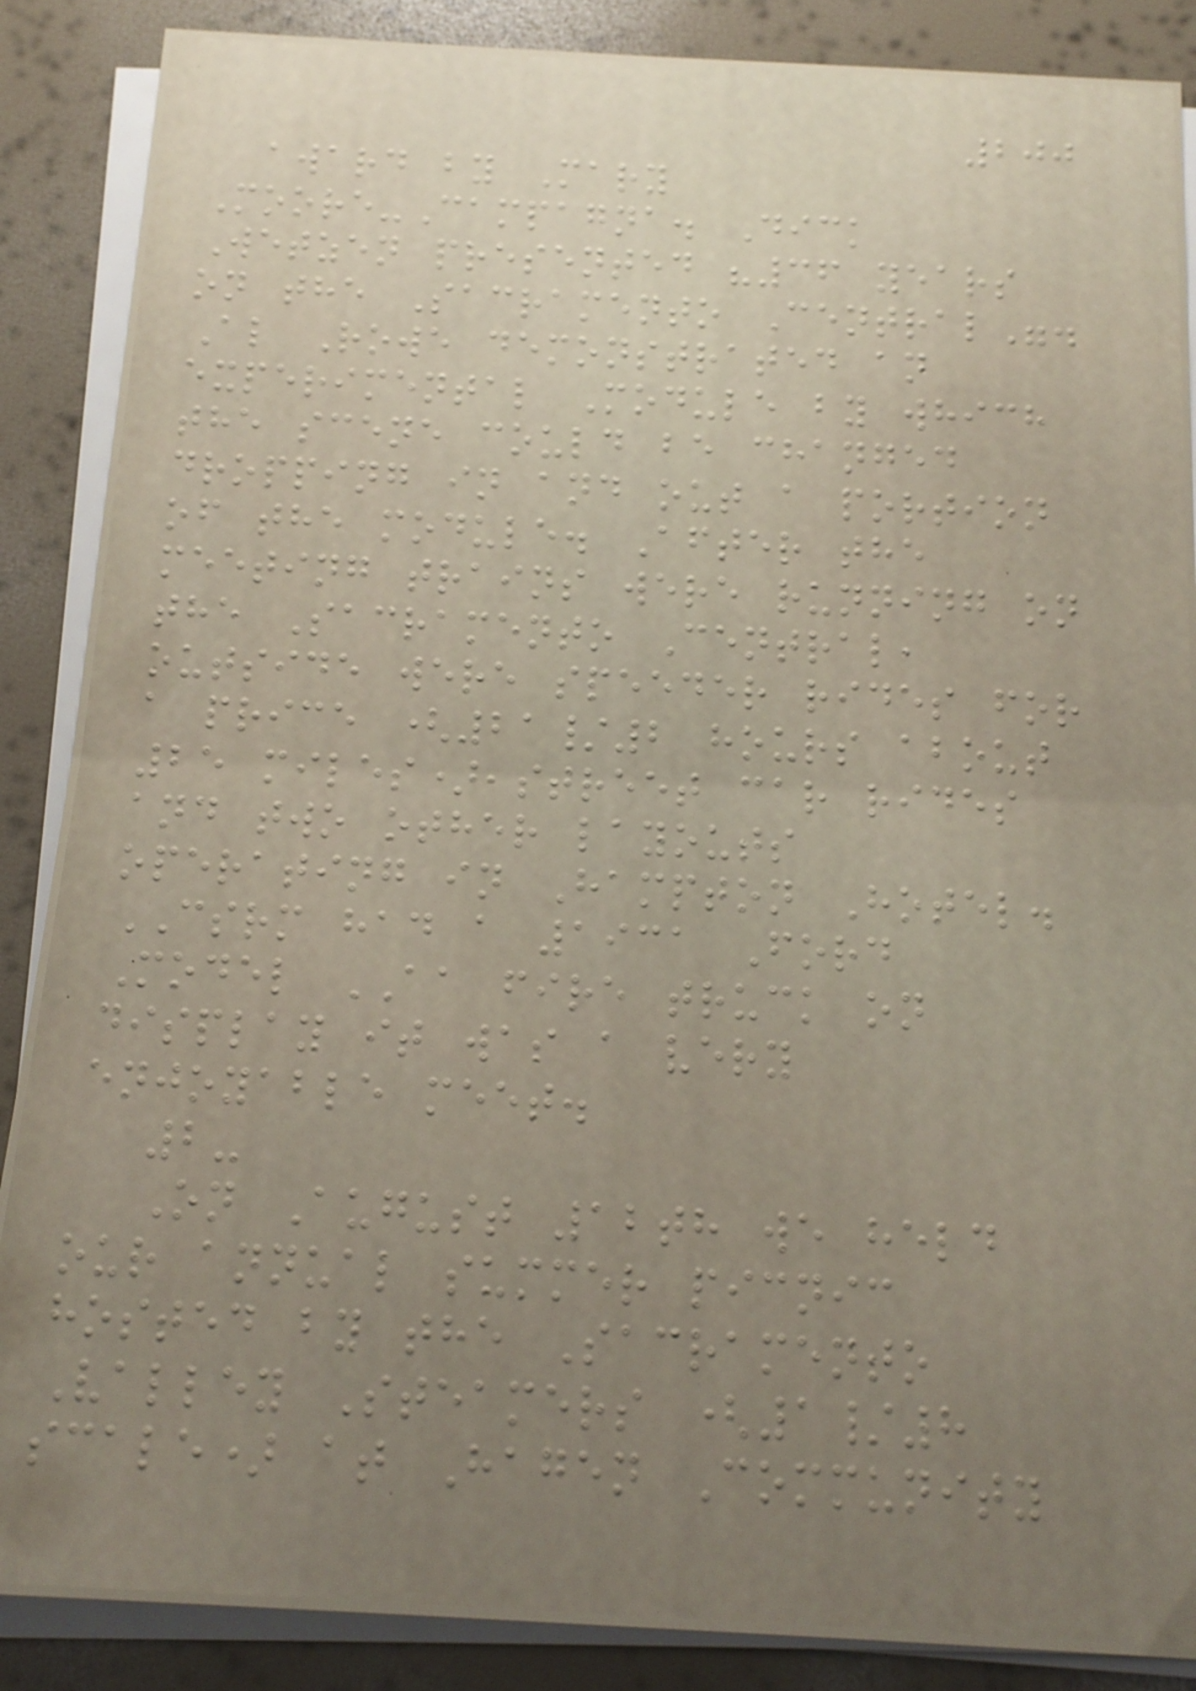200
award by Mary
Moore-Campagna. Dick
Wetzen presented "36 years
on the Sacramento Central".
Al Rowe demonstrated an
experimental Module by which
the scene could be changed
dropping in and out a portion
of the module. After the
meeting trains were running on
the Sacramento Central,
outside were speeder rides for
a price (21/2 hours about
25 miles),street car rides
and two other layouts
operating in Hampton Hotel.
CSRM had a 1931 Ford
Model AA fire truck on
display it was a very
enjoyable meet.
2-
On August 12th we held
our annual summer picnic
hosted by the Sacramento
Valley Steamers (1/8
scale) at Hagen Community
